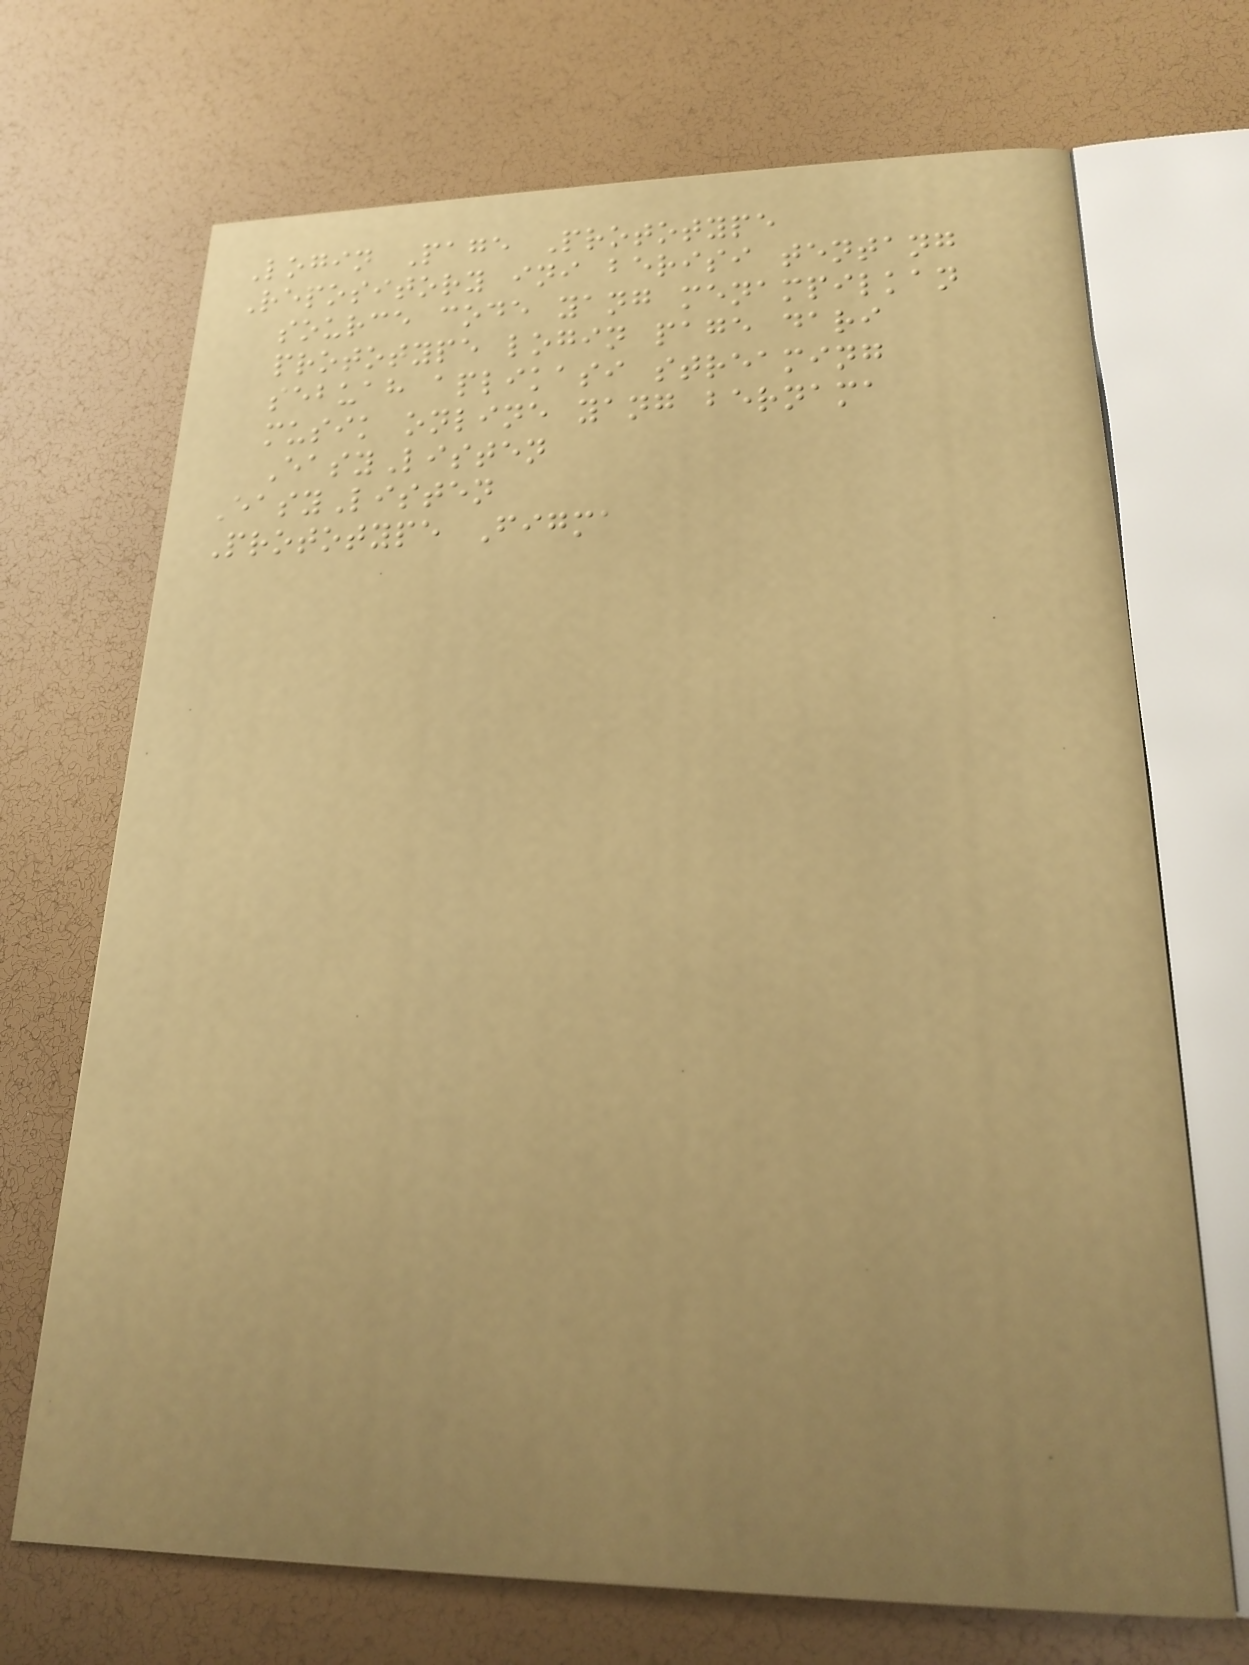Login Page Prototype
Repository ini berisi tentang
source code yang menampilkan
prototype login page dari
sebuah aplikasi streaming
musik online yang bernama
EasyListen
EasyListen
Prototype Figma
